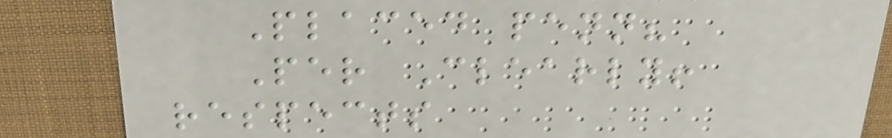Placed penn?
Per Clearly!
respects
